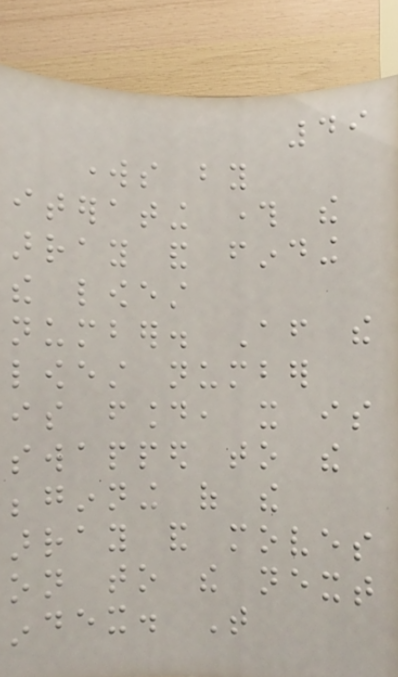49
works by
iterating through the
array and finding
the lowest
number. After the
lowest number
is found, it is
swapped to the
beginning of the
array and moves
on to the next
index. That
